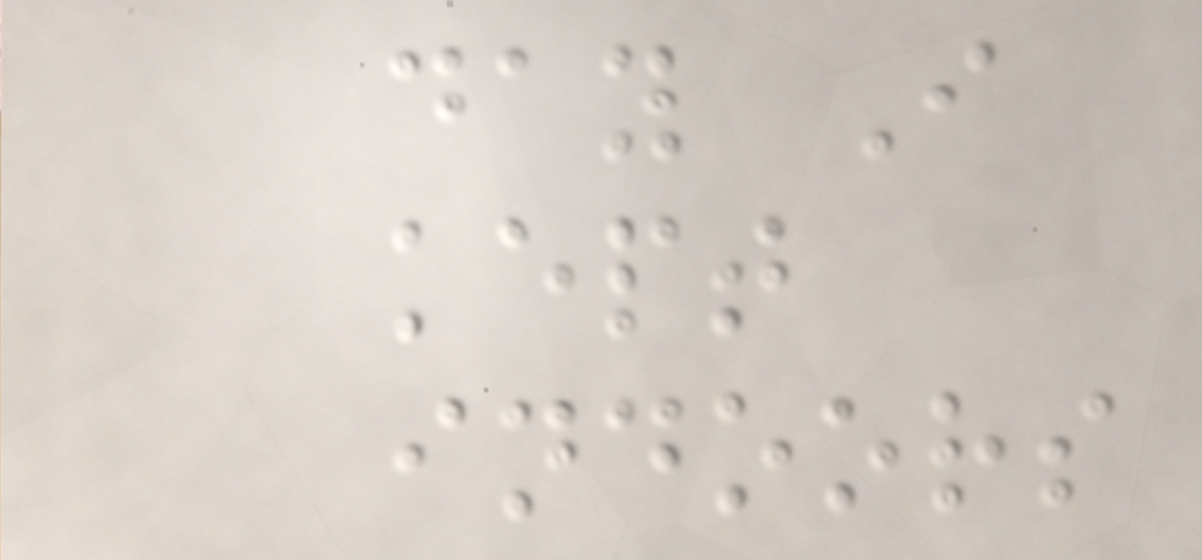day I
kept
indoors
